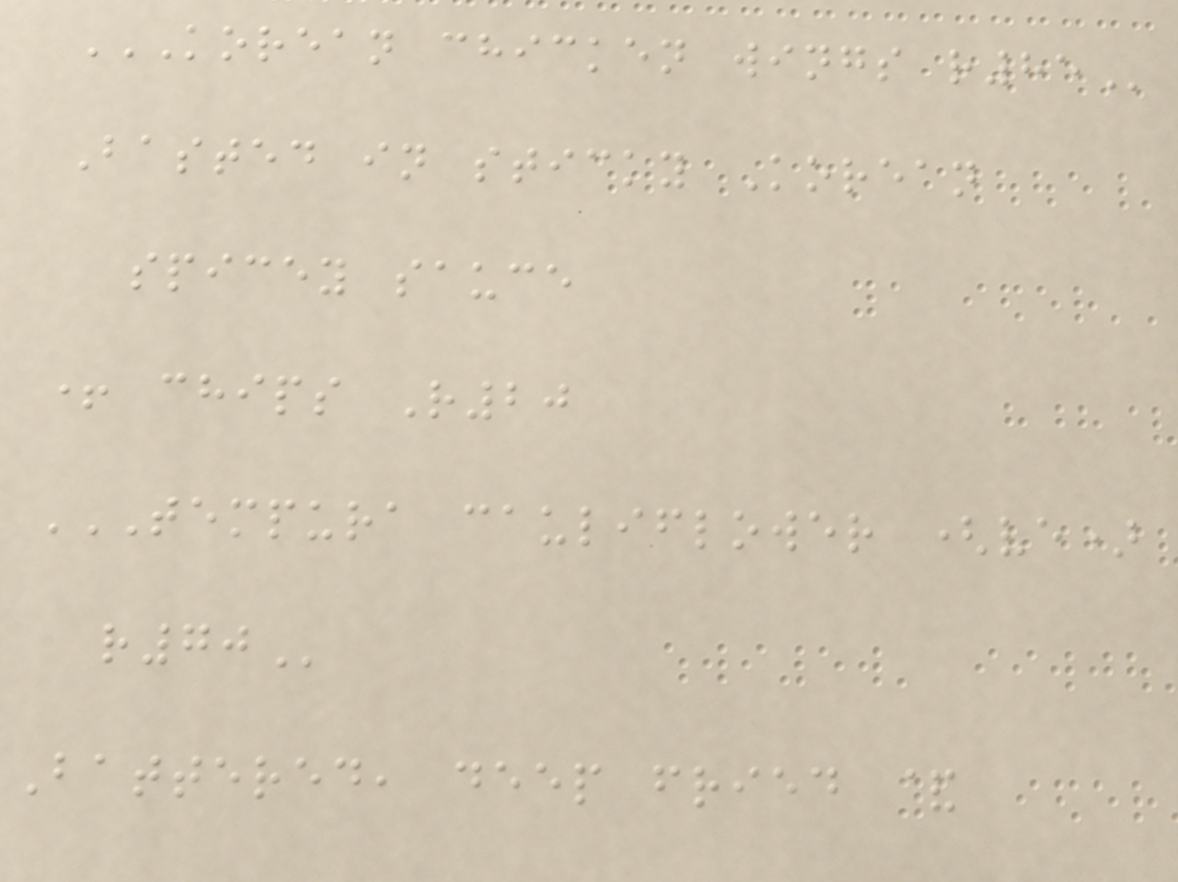KOREAN CHICKEN WINGS R85
Basted in sticky Korean
spicey sauce
+ chips R20
TEMPURA CAULIFLOWER (VE)
R70
Battered, deep fried &
